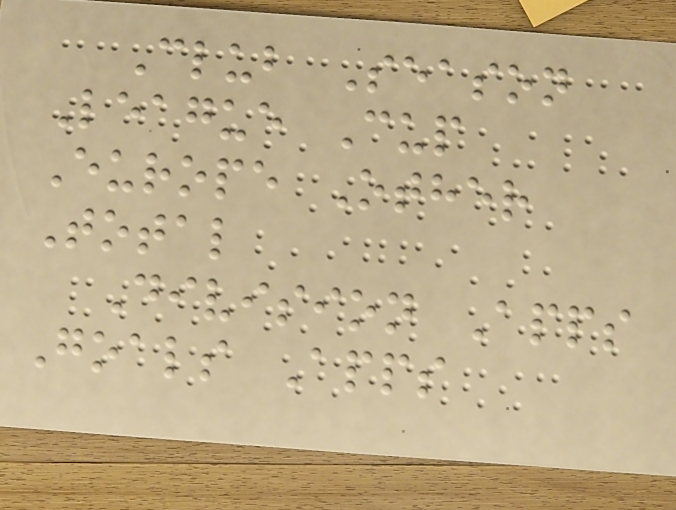Club Season
League Cup
Europe Other
Total
Division Apps
Goals Apps
